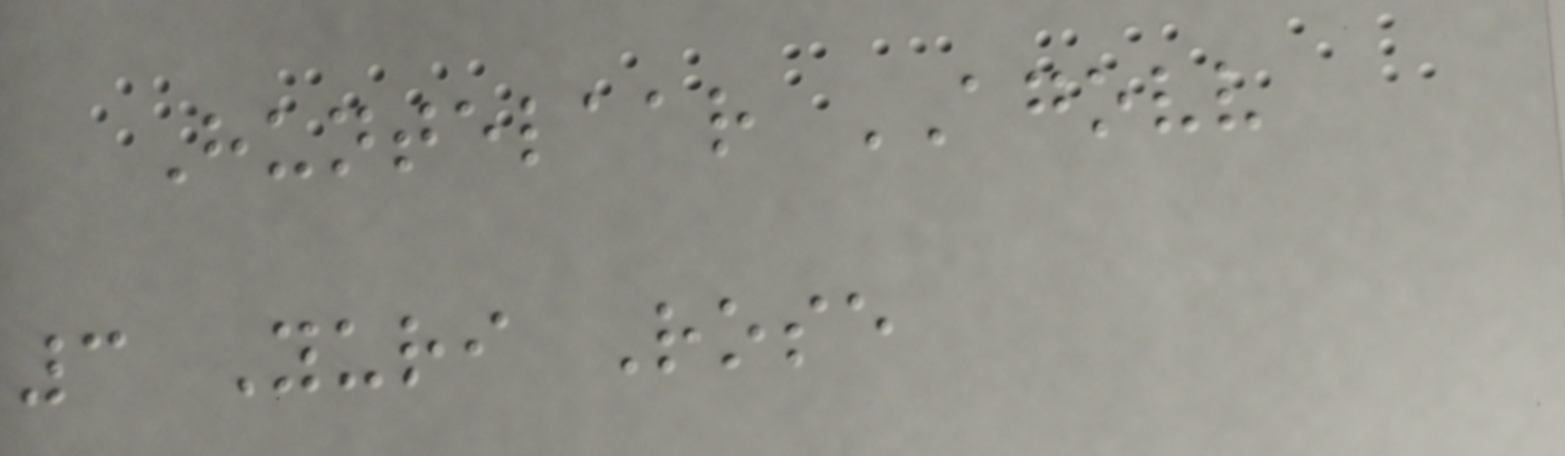Huntelaar AGOVV
3 Yuri Rose
